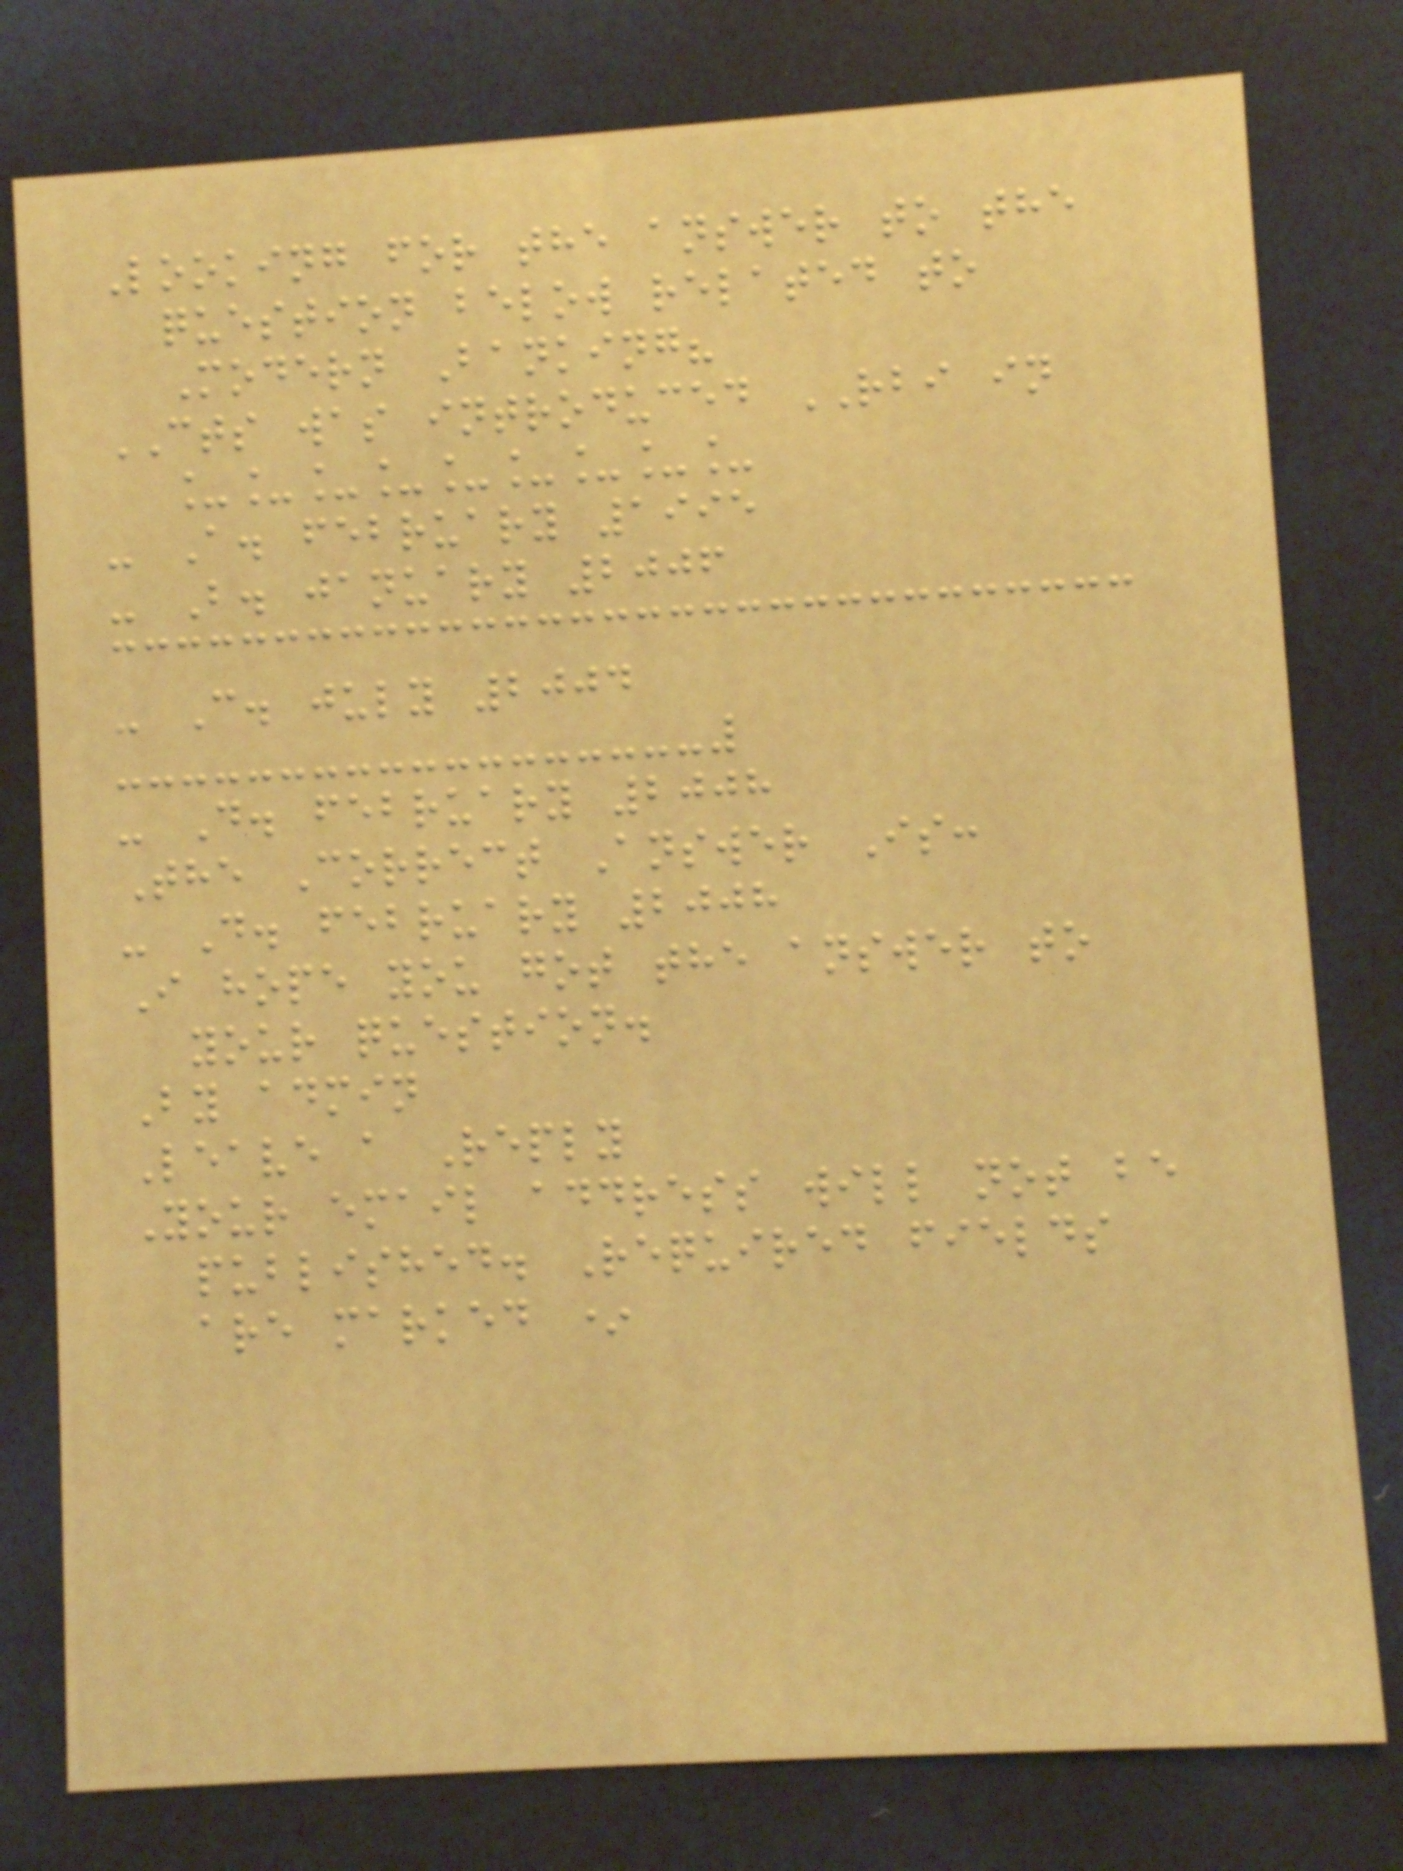Looking for the answer to the
question below related to
Modern Banking?
CTS was introduced RBI in
_________
- A. february 1995
- B. january 2006
- C. july 2004
- D. february 2008
The Correct Answer Is:
- D. february 2008
I hope you got the answer to
your question.
By admin
Leave a Reply
Your email address will not be
published. Required fields
are marked *
